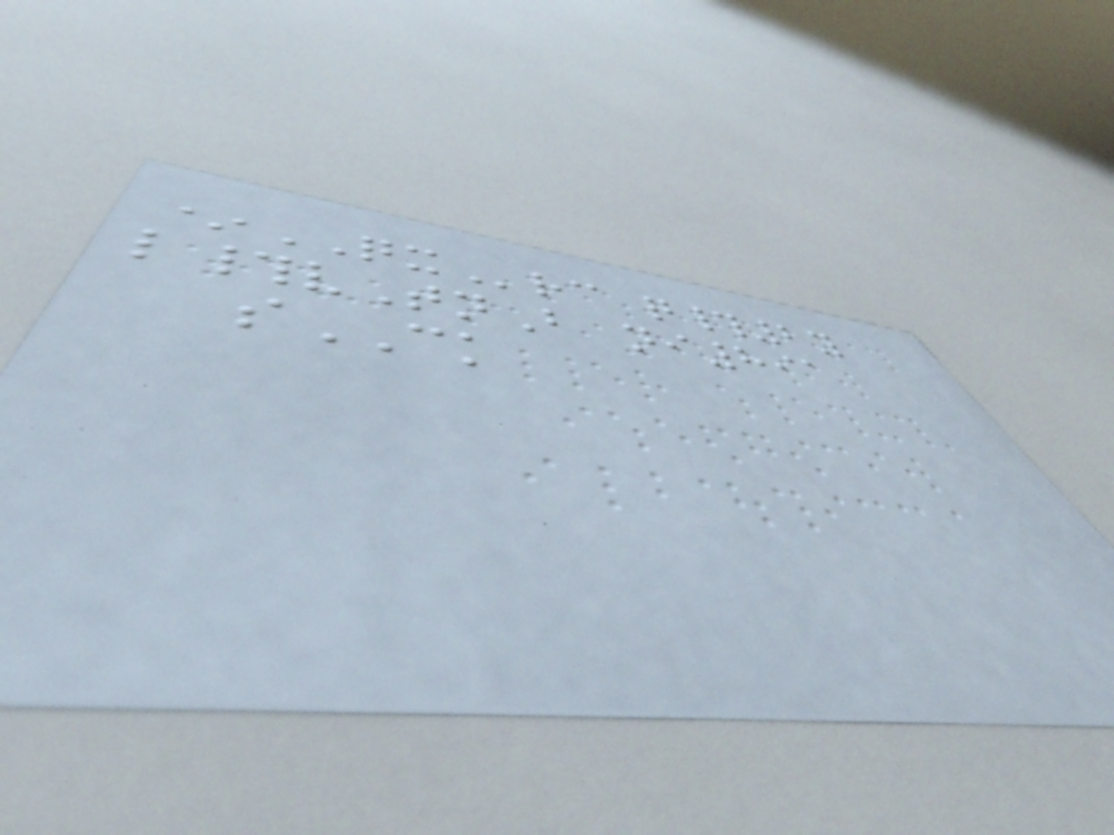*QXrc q#2y
l#vTnB ni891
sCK
